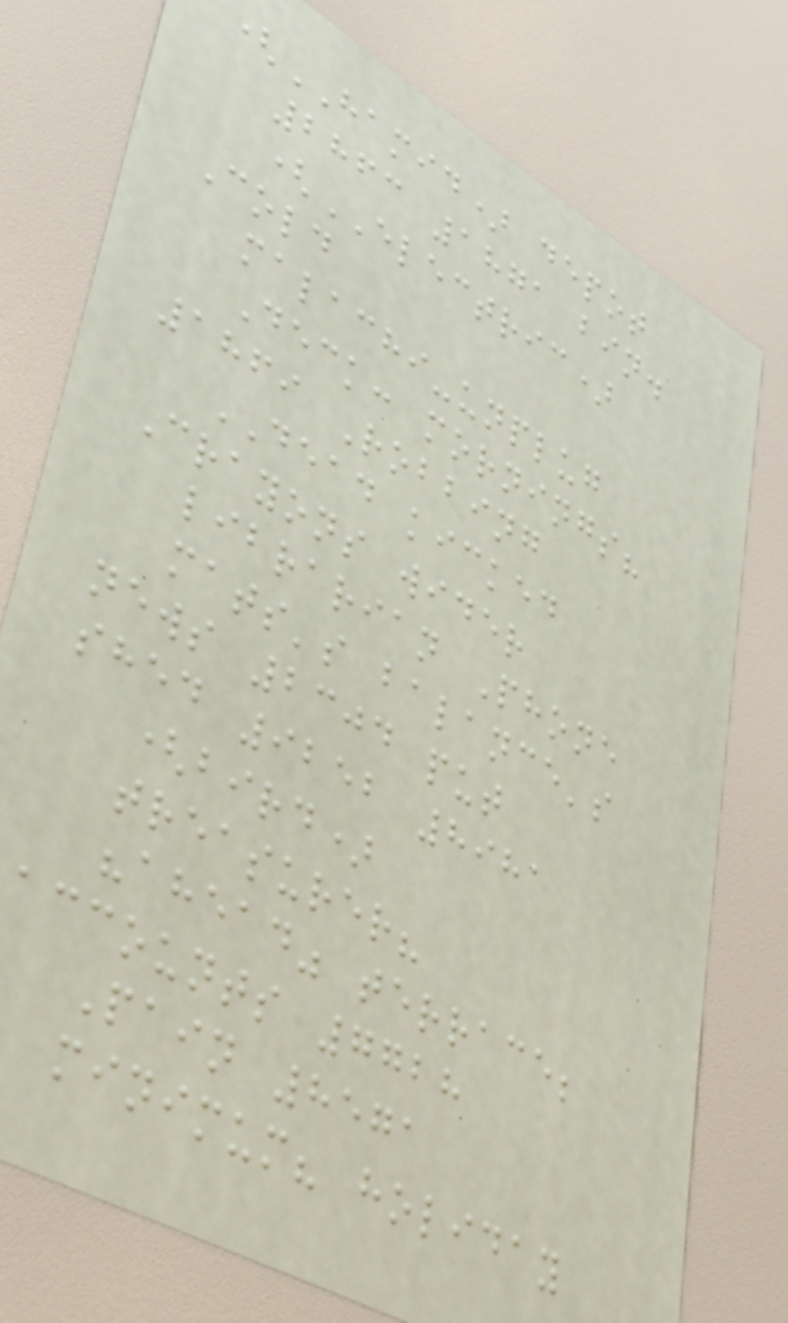(HAMID) depot
2863 1871 bin.
(ELECTRIC)
Cold
malachi-unplug
Deck: mornings?
1869 Robbing
DEAD kicked
Crayons wider
librarian Phone
mats's balance's
news 2304 put
shed 9252 8981
(bird)
treasurer?
"ahead" terrace;
accounts 7728
Pain 8571
minimum? holiday
